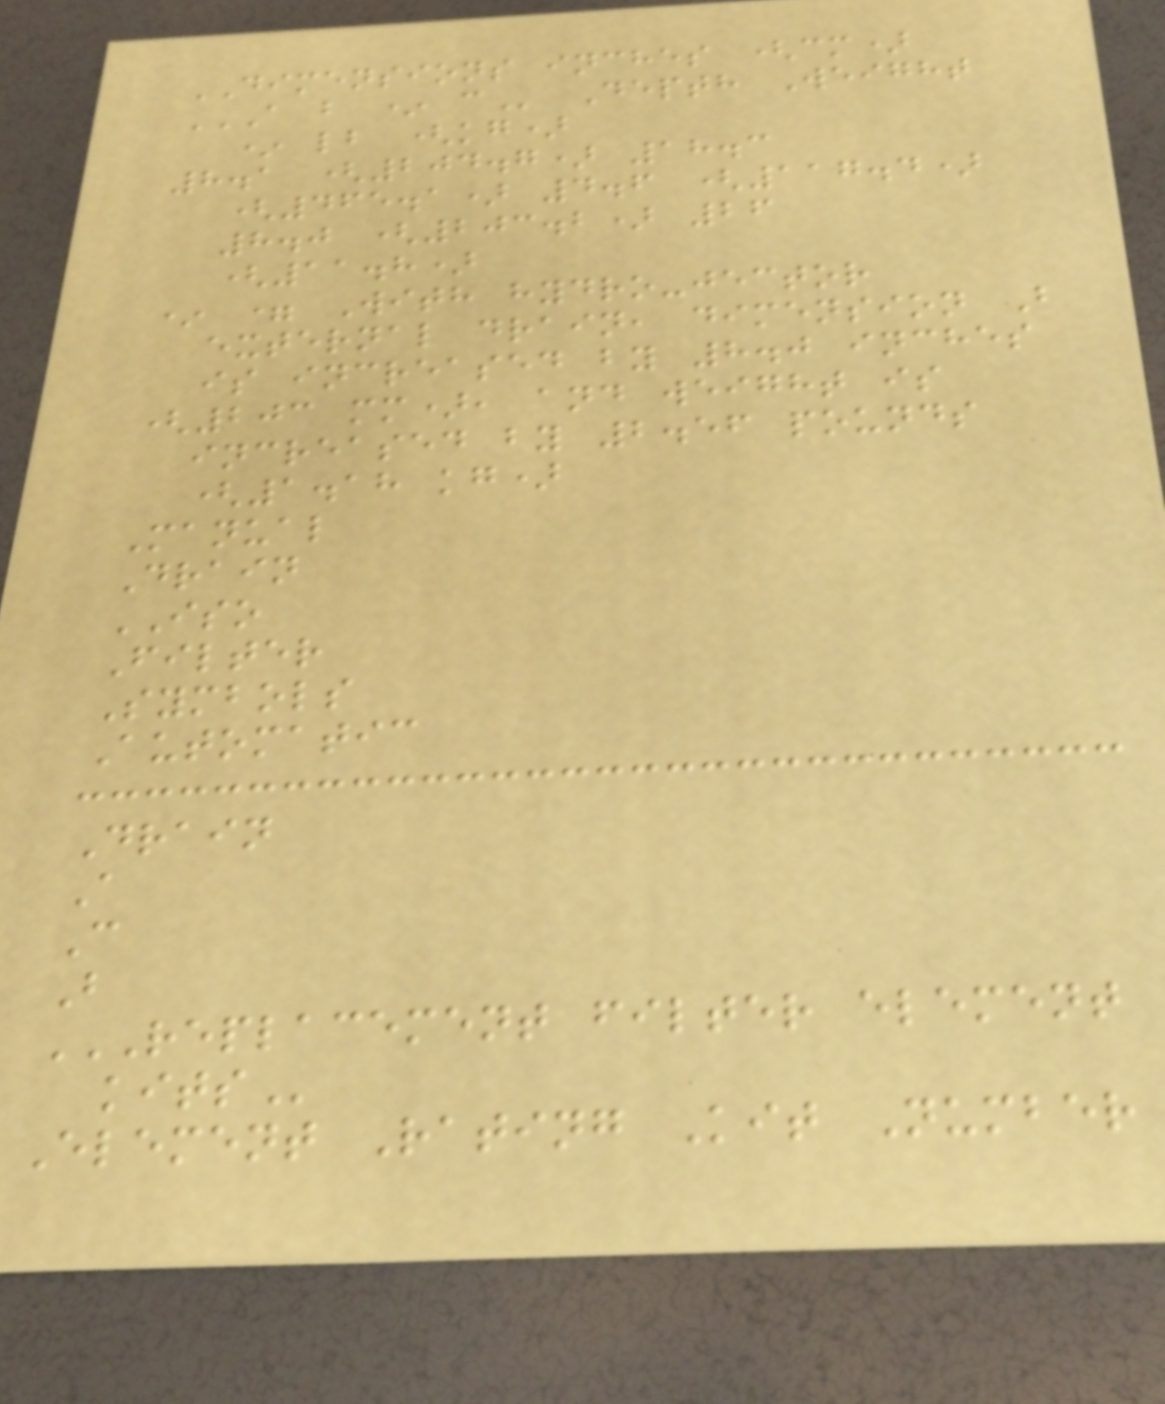DIMENSIONS inches (cm)
A B * C Depth Weight
* lb (kg)
8.1 (204.7) 18.3
(465.1) 4.6 (117.4)
8.0 (203.2) 26
(11.8)
* = With hydro-jector
external drain, dimension B
is increased by 8.0 inches
(203 mm), and weight is
increased by 2.56 pounds
(1.18 kg)
Manual
Drain
ISO
Filter
Symbols
Automatic
Drain
A
C
B
REPLACEMENT FILTER ELEMENT
KITS
Element Rating Kit Number
